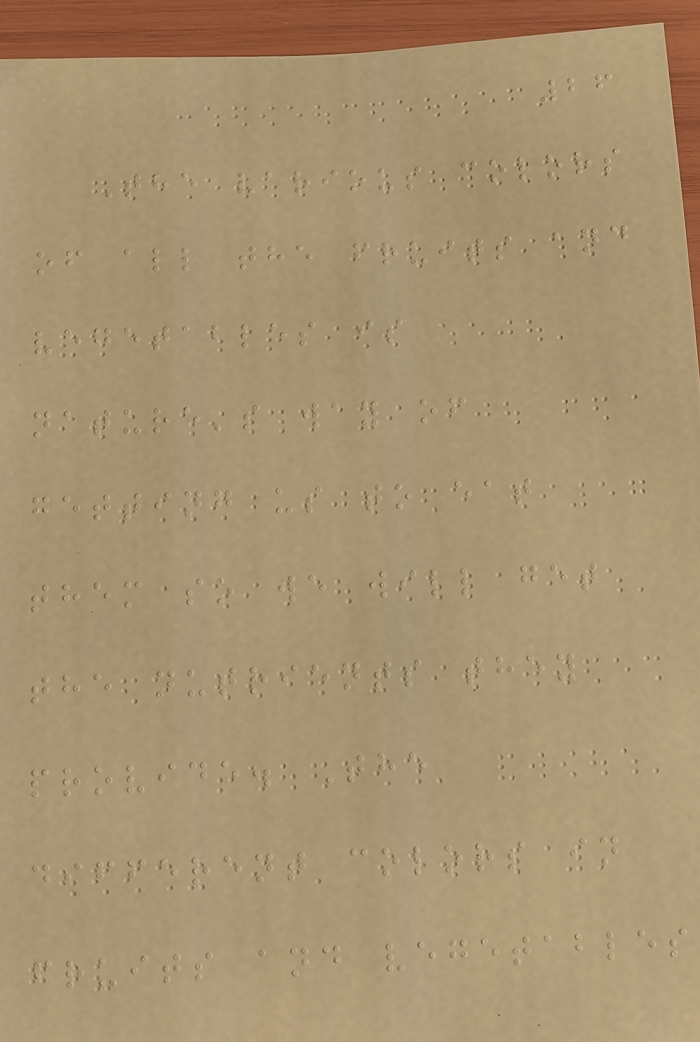26
The various colors
of all the fruits and
vegetables is
nature's way of
getting us to eat
them so we will get
the nutrients they
provide. The
different colors in
fruits and vegetables
